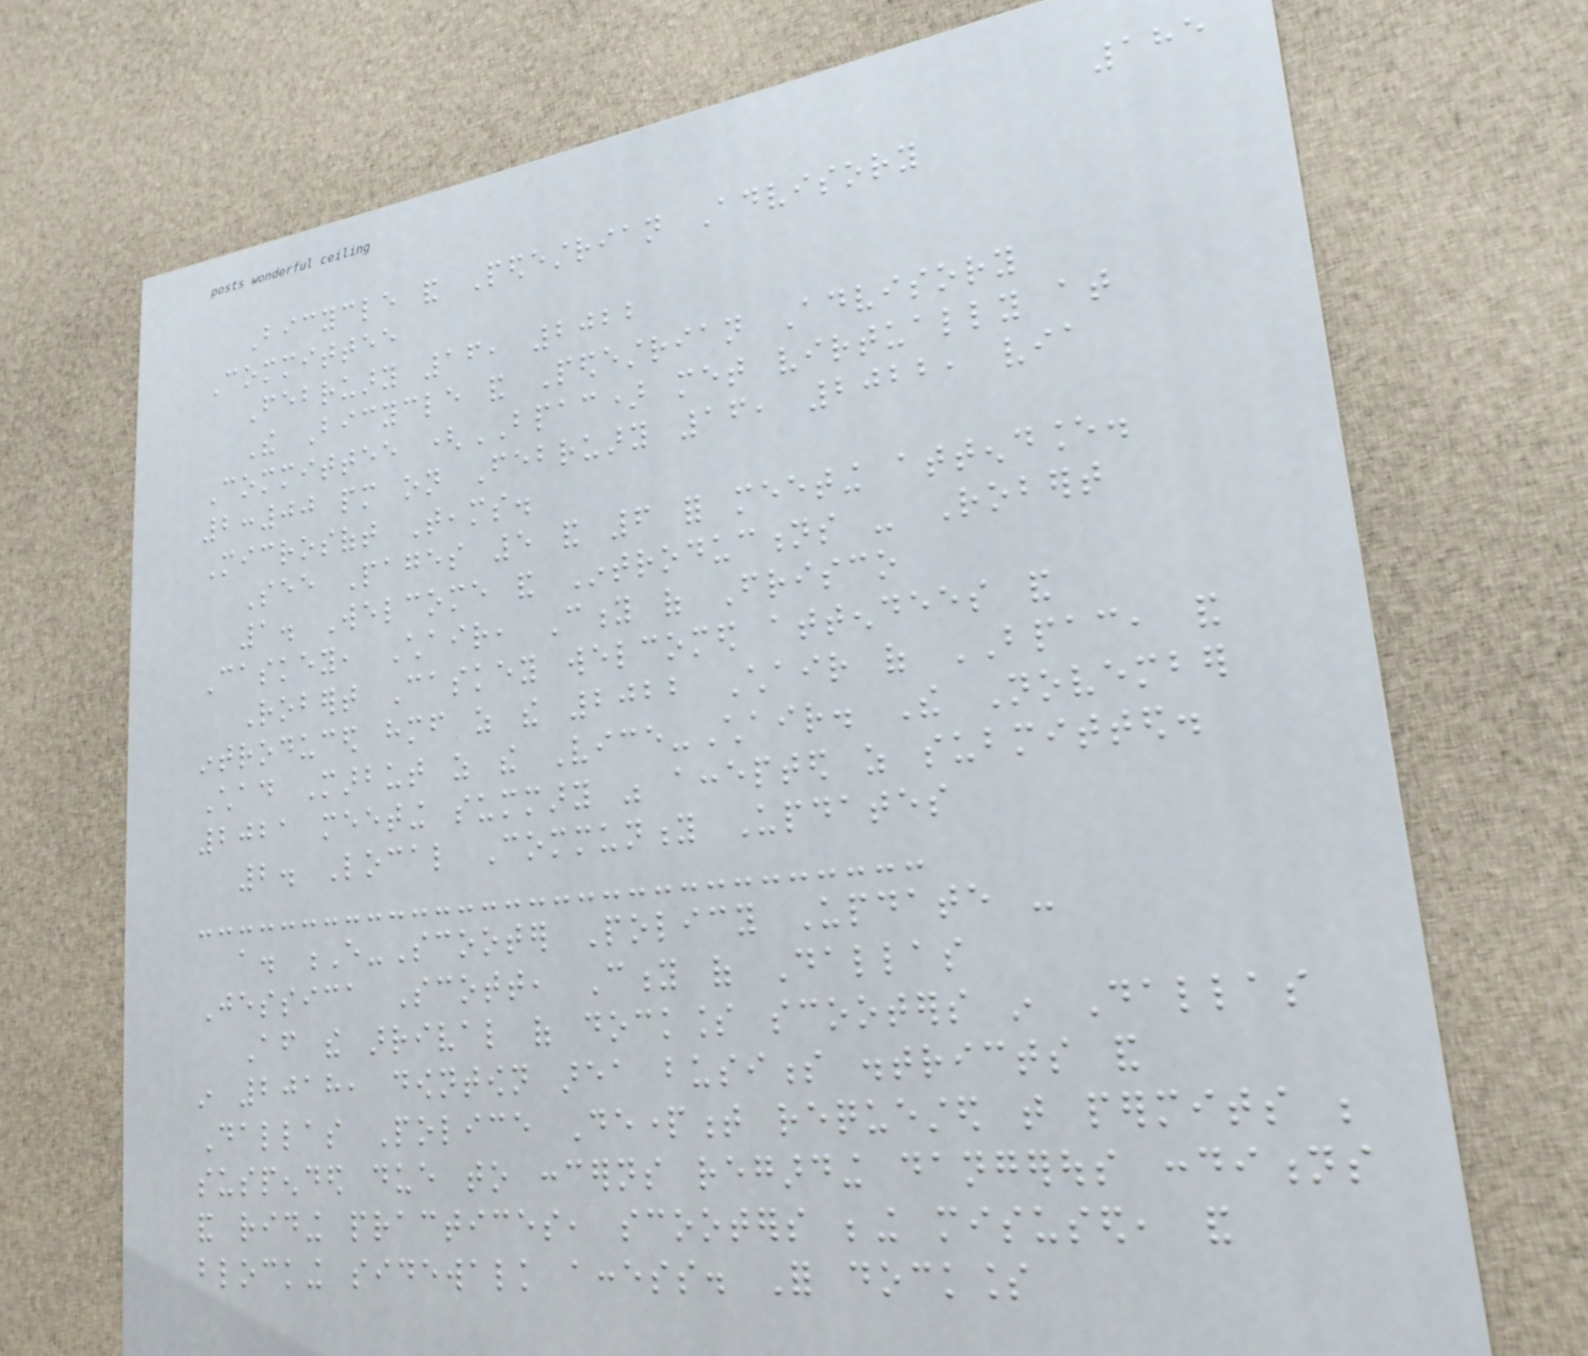185
Bicycle and Pedestrian Advisory
Committee
February 16, 2022
The Bicycle and Pedestrian Advisory
Committee (BPAC) met virtually at
2:00 pm on February 16, 2022, via
Microsoft Teams.
See Pages 5 and 6 for meeting attendance.
1. Welcome and Introductions - Robert
Caskey, Chair, City of Frisco
Robert Caskey welcomed attendees and
introduced himself as the 2022 Chair of BPAC, and
Chad Marbut as the Vice-Chair. The November
2021 meeting summary was accepted as submitted.
2. Local Community Updates
a. E-Scooter Policy Update -
Jessica Scott, City of Dallas
After the arrival of dockless scooters in Dallas
in 2018, downtown area business districts and
Dallas Police Department requested that permits be
suspended due to concerns regarding dangerous conditions
and riding practices, scooters being misused, and
blocking sidewalk access. For dockless
